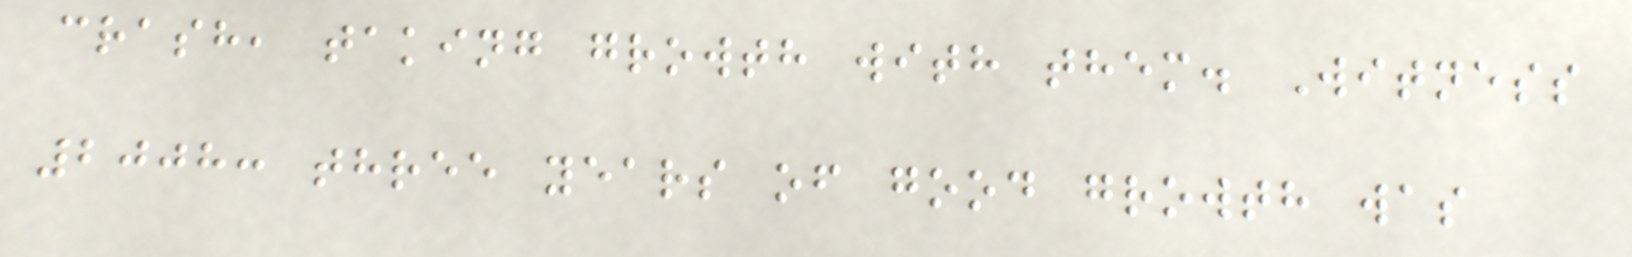crash, taking growth with them. Witness
2008: three years of good growth was
